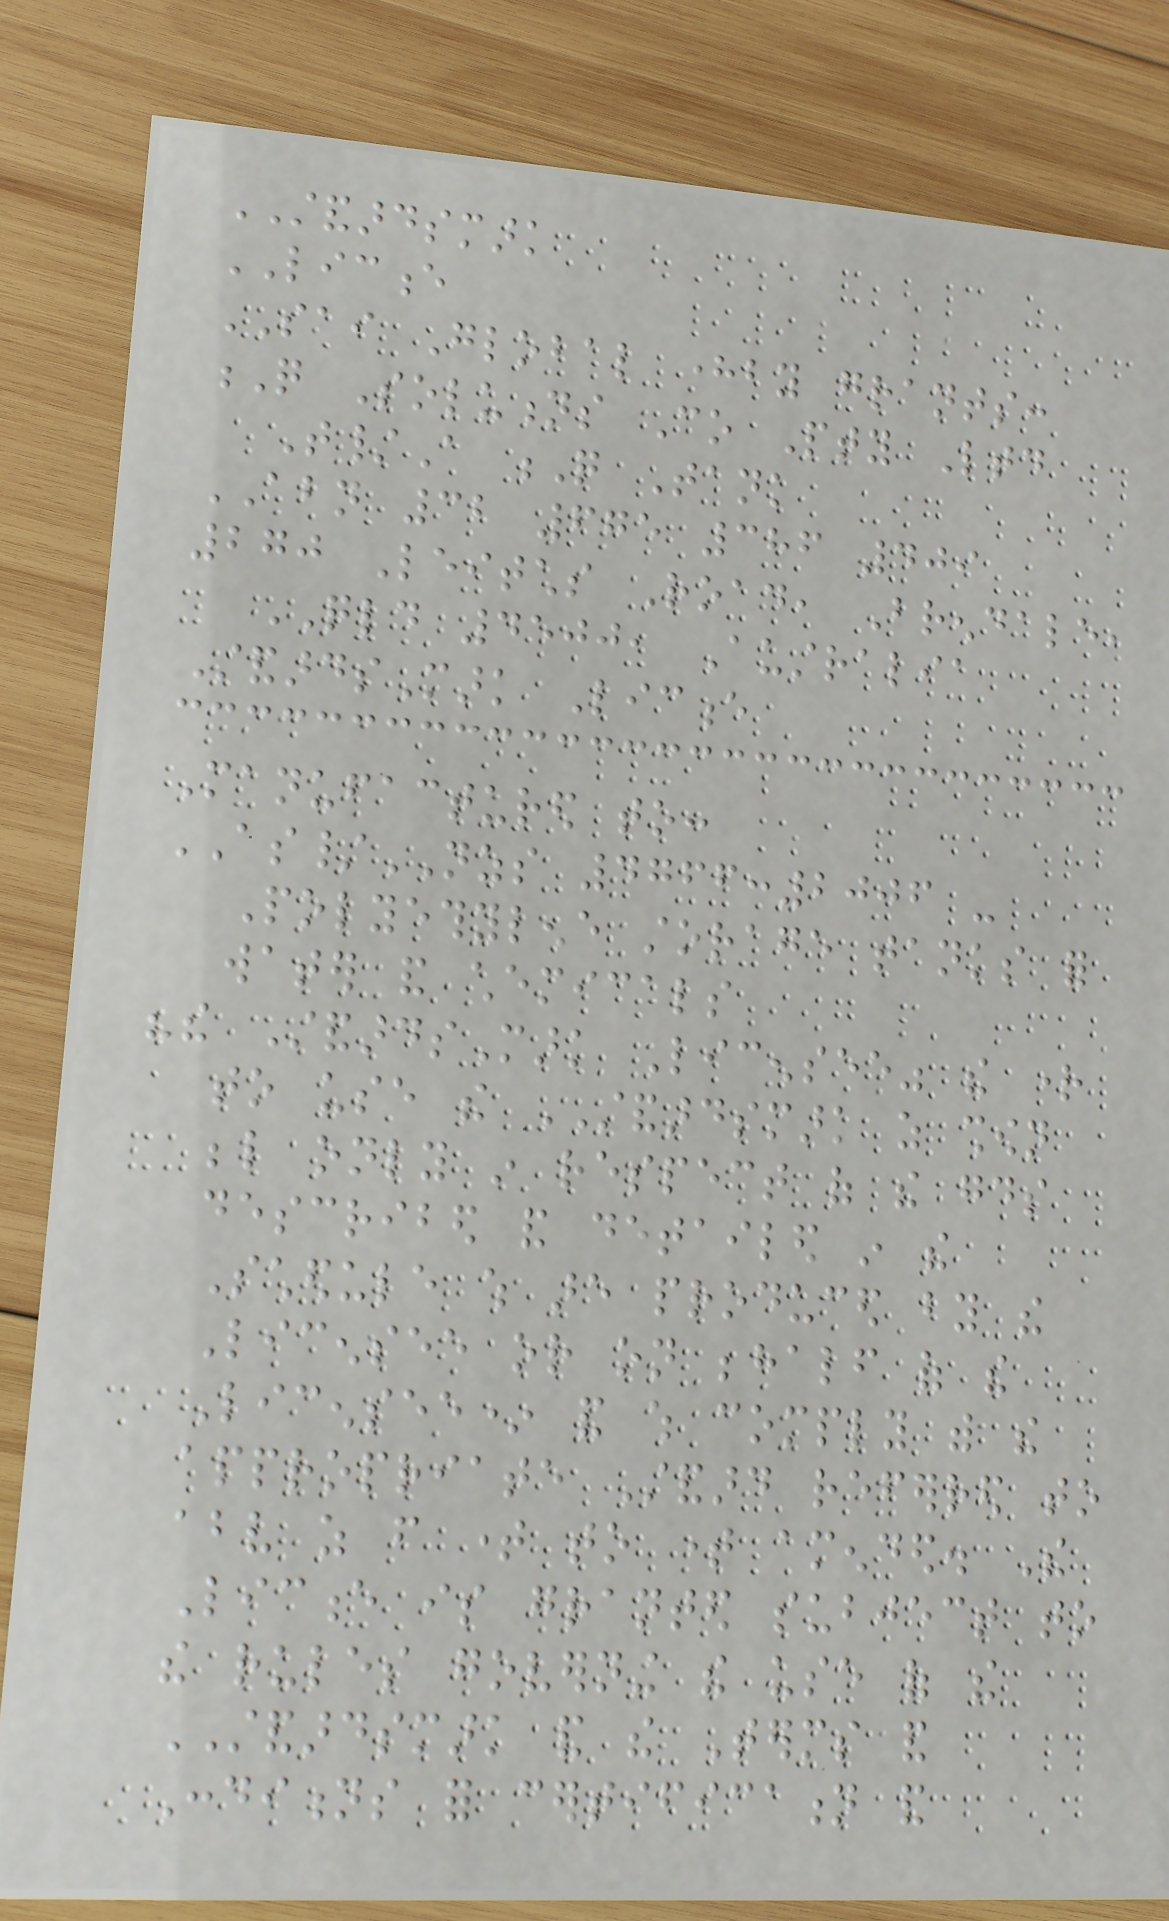STANDARDSMARK
LICENCE
SAI Global hereby grants:
Q Solutions Co Pty Ltd
T/A Q Tank
ABN 32 675 386 409
270 Leitchs Road, Brendale,
QLD 4500, Australia
StandardsMark Licence
Manufactured to:
AS/NZS 4766:2006 -
Polyethylene storage tanks for
water and chemicals
"the StandardsMark Licensee" the right
to use the STANDARDSMARK as shown
below only in respect of the goods
described and detailed in the
Schedule which are produced by the
Licensee or on behalf of the
Licensee* and which comply with the
appropriate Standard referred to
above as from time to time amended. The
Licence is granted subject to
the rules governing the use of the
STANDARDSMARK and the Terms and
Conditions for certification and
